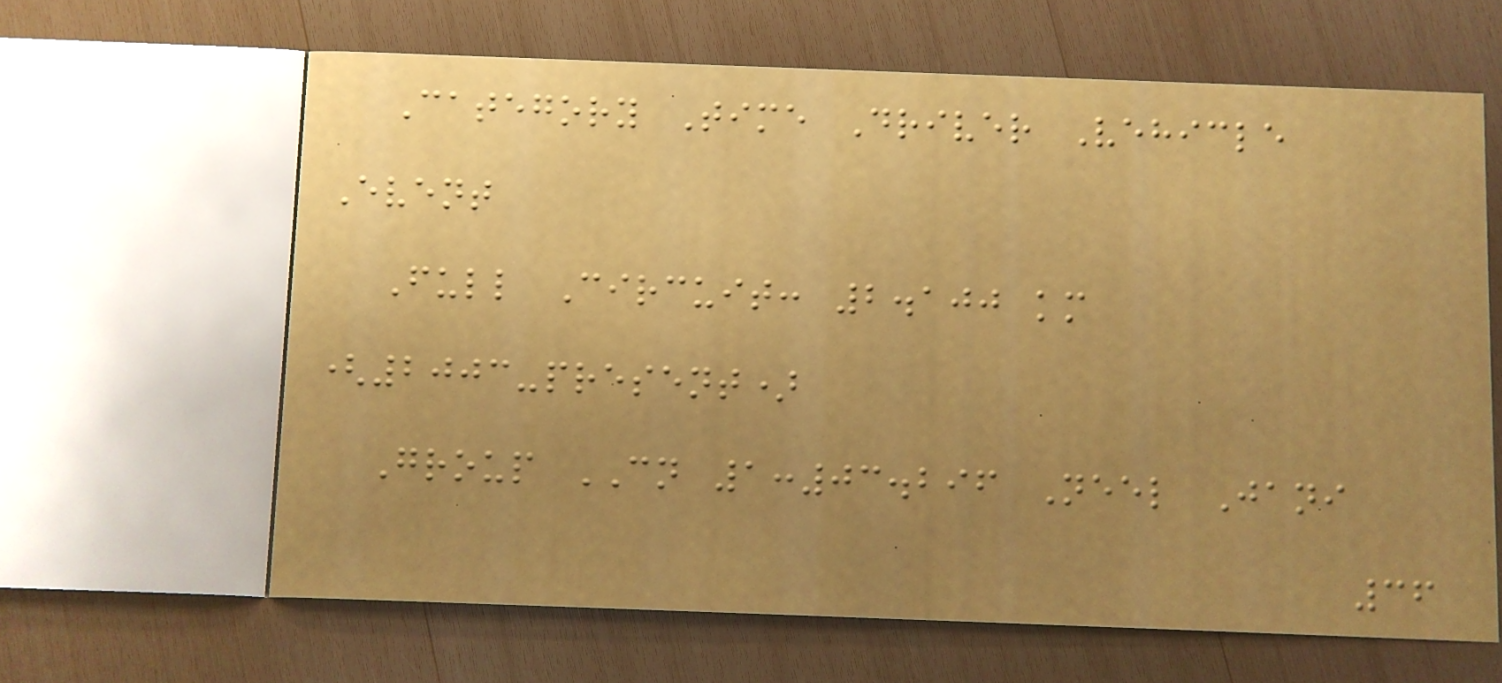Category Time Driver Vehicle
Event
Full Circuit: 2.100 km
(2003-present)
Group CN 1:03.296 Neel Jani
36
